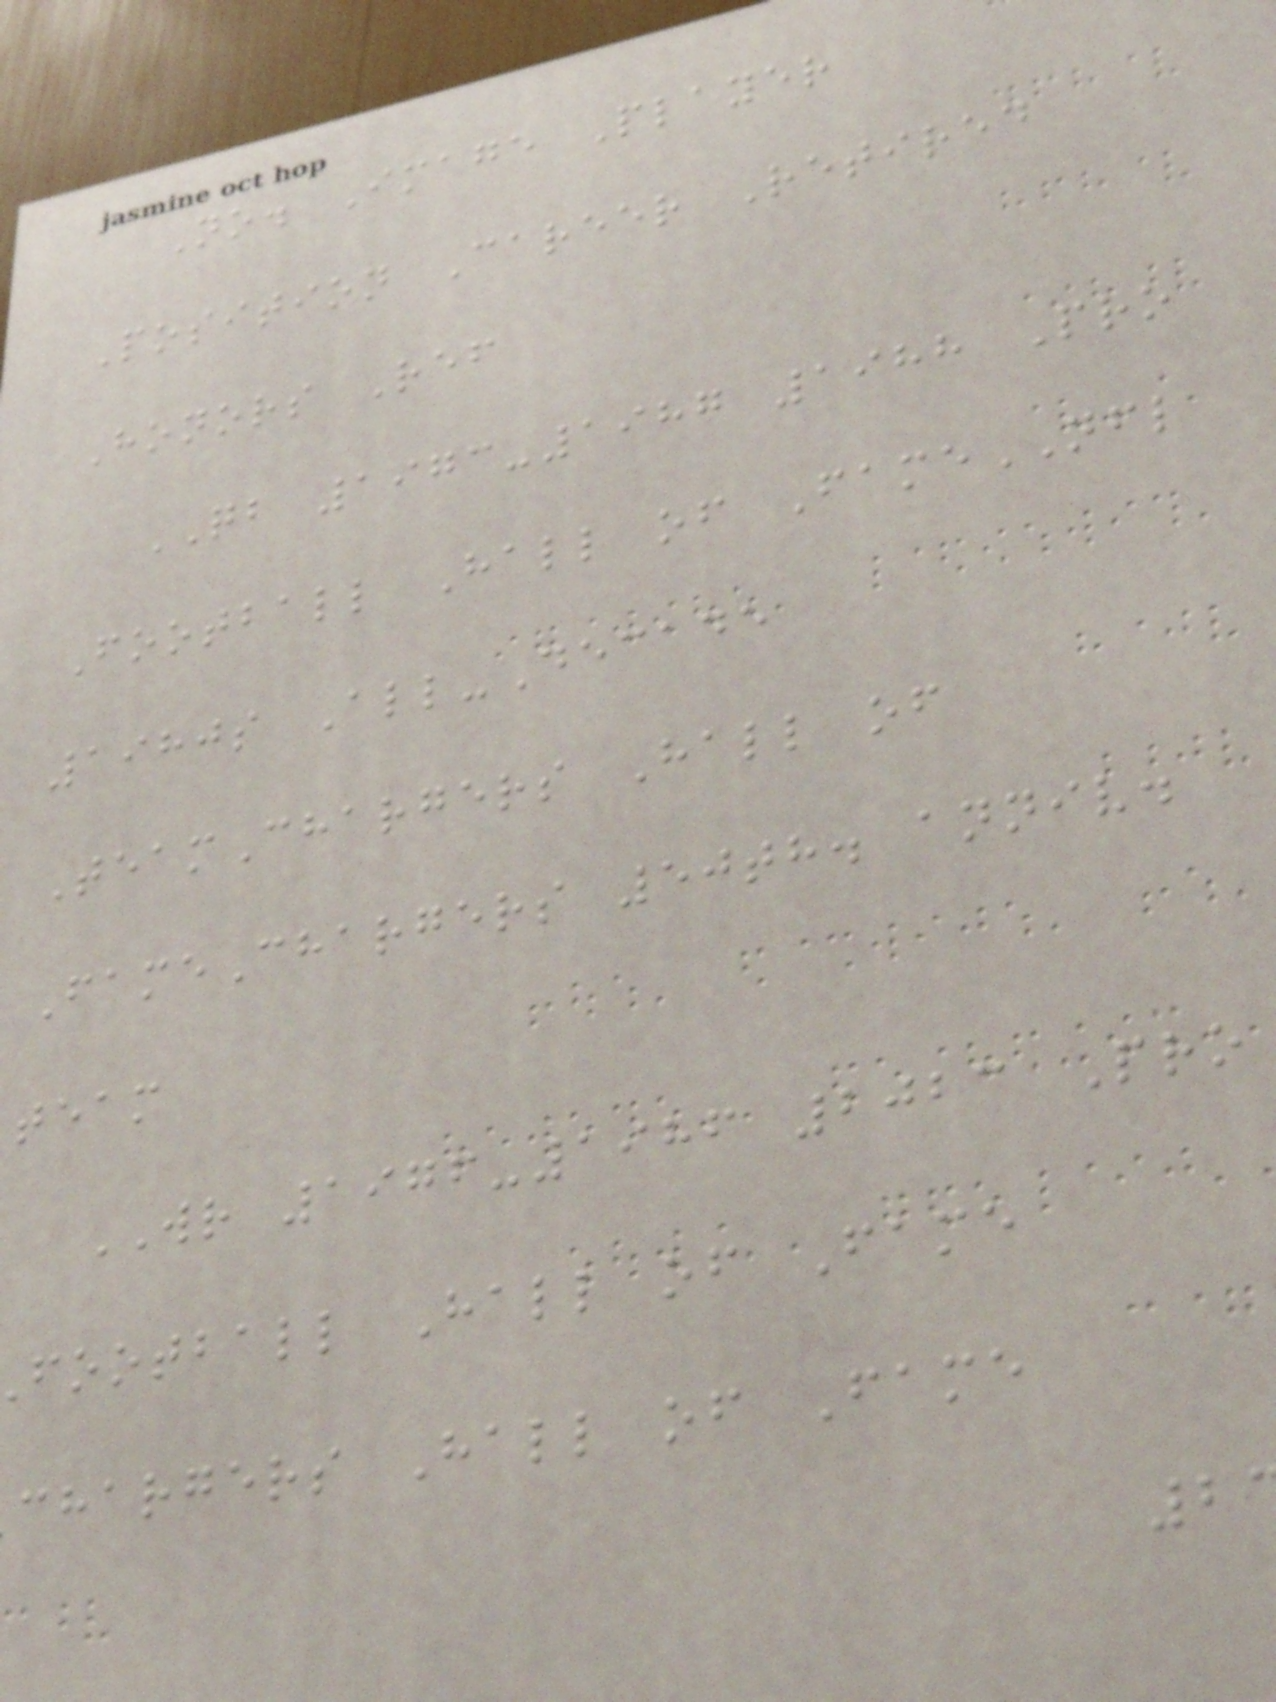No. Image Player
Position Career Retired
Honors Ref
QB 1973-1987 1988 Pro
Football Hall of FameNFL
1980s All-Decade
TeamChargers Hall of
FameChargers 50th. anniv.
team
WR 1976-1986 2023 Pro
football Hall of Fame
chargers Hall of Fame
